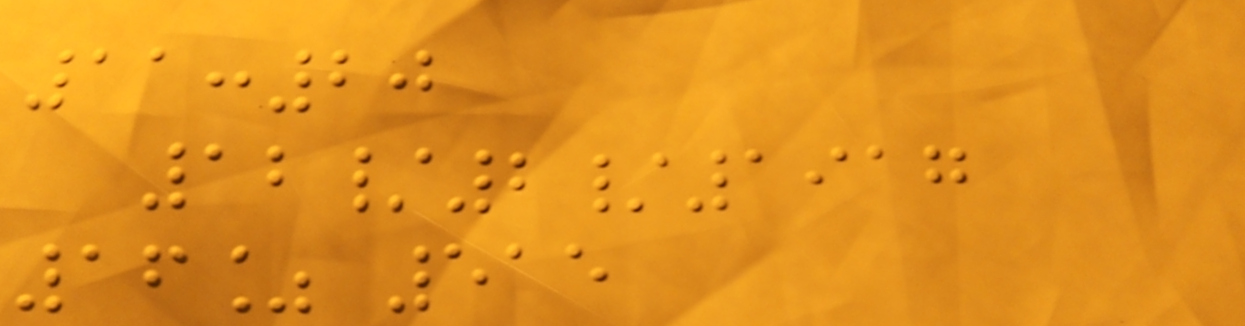11:20
12/2/1917
16% 515
